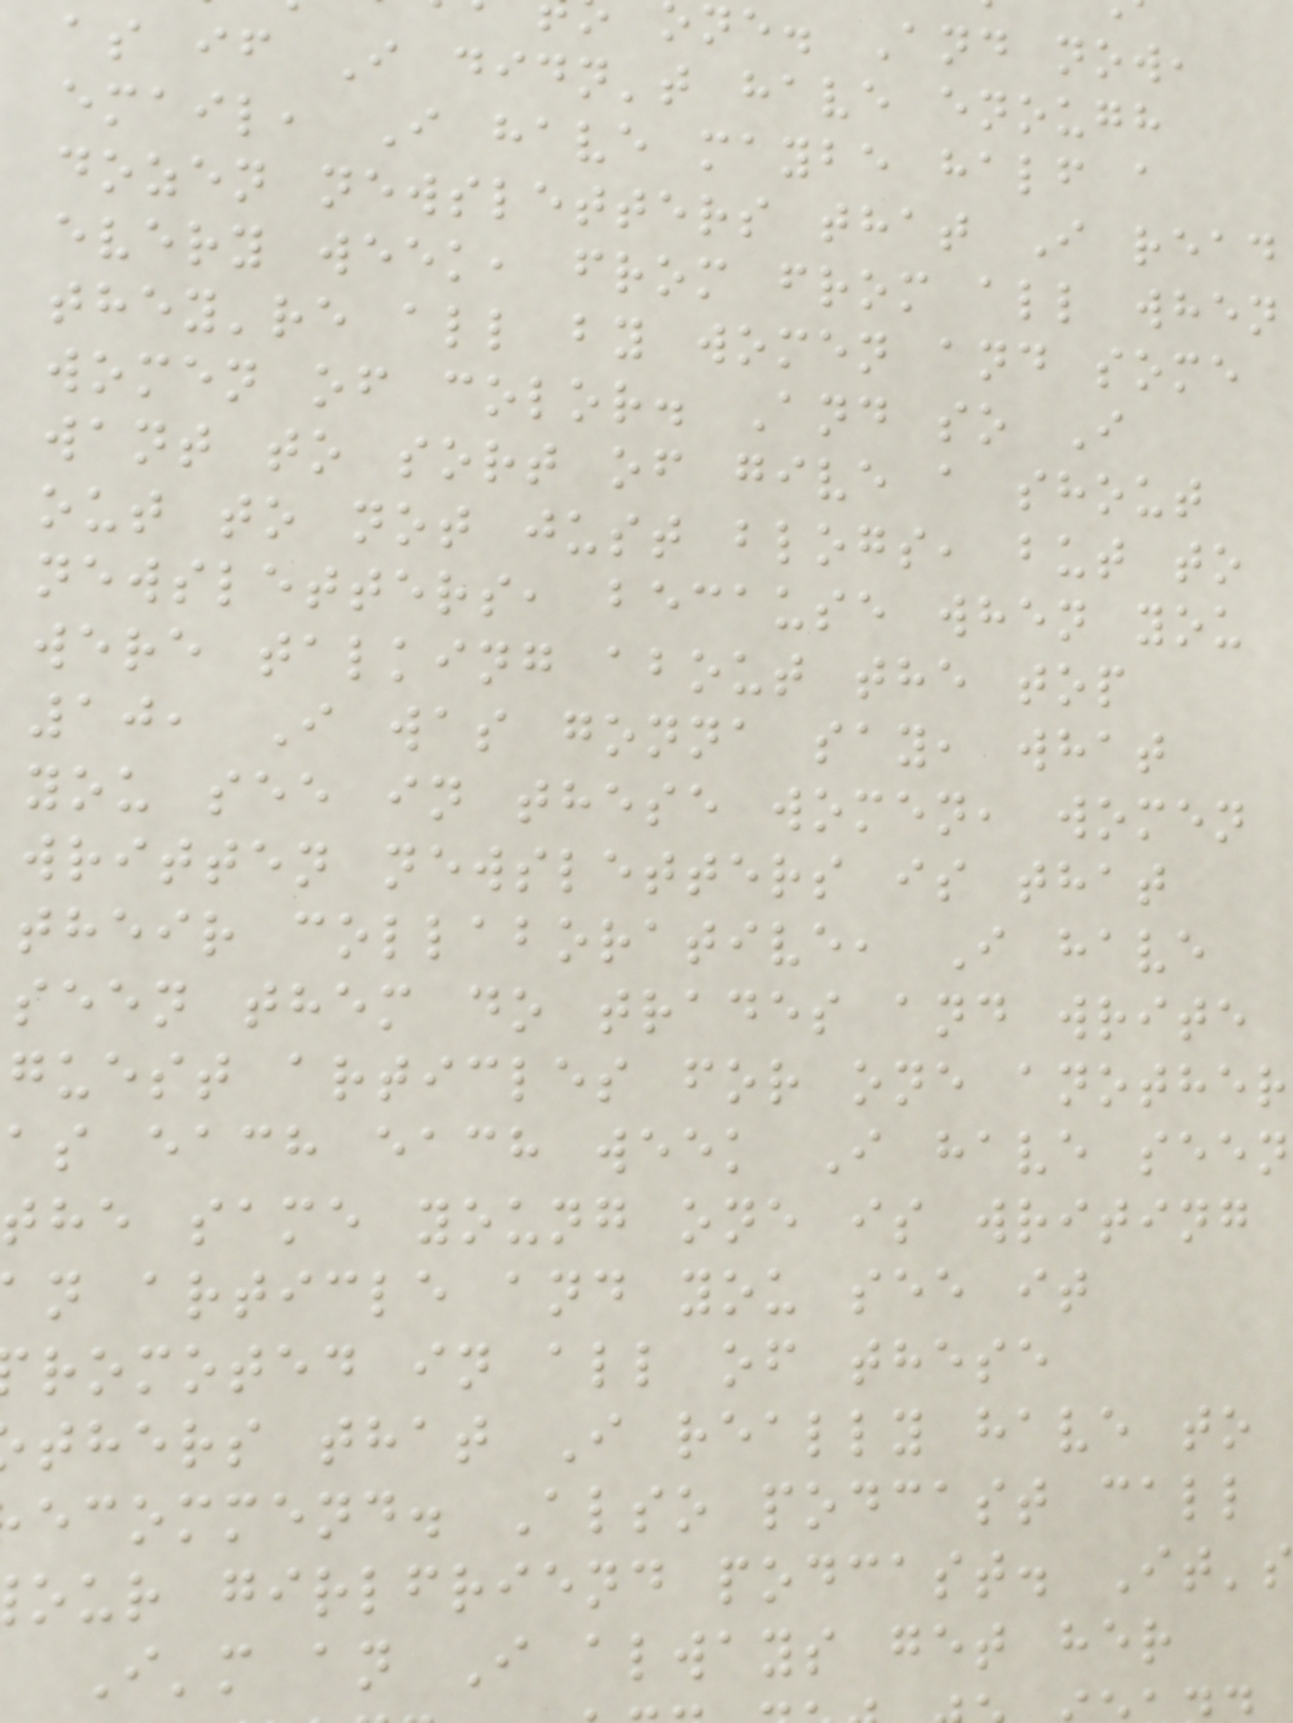ne. And now,
as if I didn't have enough
email, I have maybe half a
dozen newsletters that I read
every week, from from all when
they're all by women and some
women of color. And so I
want to sort of give a shout
out to not just blogs, but to
newsletters, because when you
were talking about the top
10, I was gonna say, what
you see in these women, women
written newsletters is that
their collaborative, I have
seen them do trades and write
guest articles for one another
as each each week I have seen
the same young one is writing
n article and you see it
romoted in all of these
thers that I really have to
ecommend. Also podcast call
our girlfriend podcast. It's
I'm an I always get her
